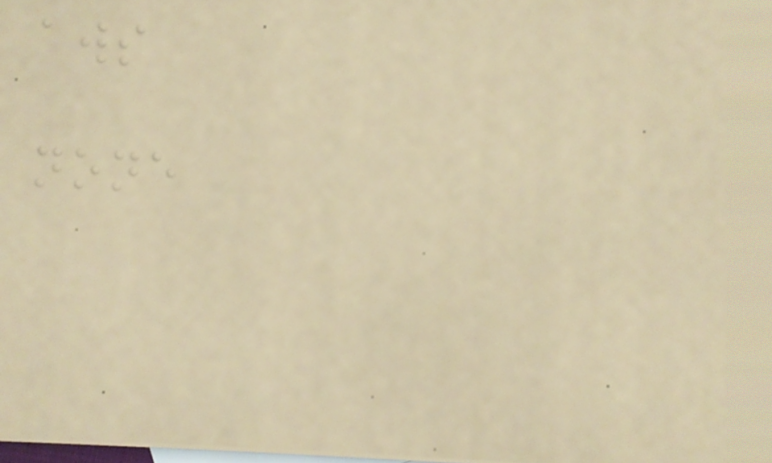aws
none
